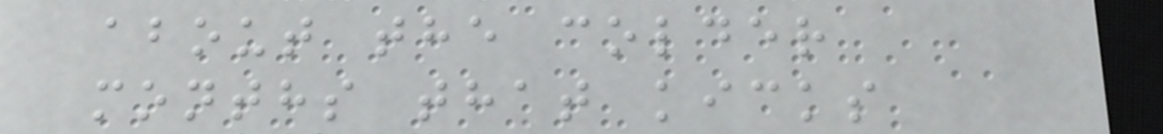about the colder
months that kicks
